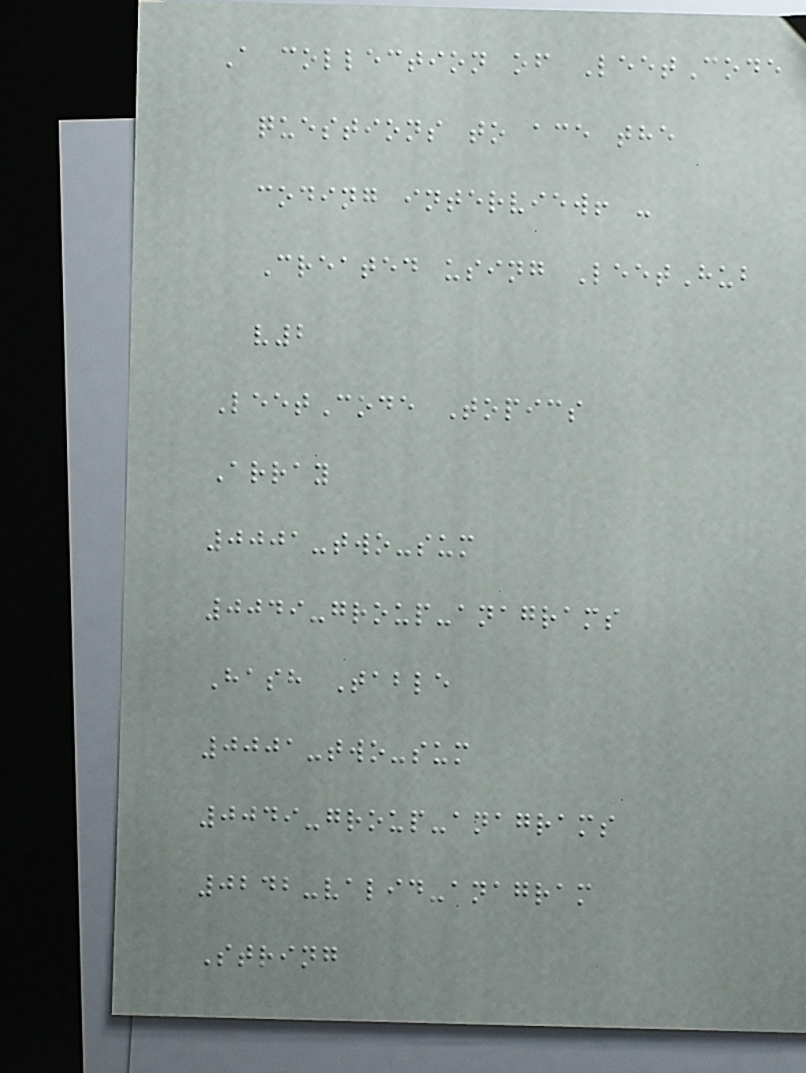A collection of LeetCode
questions to ace the
coding interview! -
Created using LeetHub
v2
LeetCode Topics
Array
0001-two-sum
0049-group-anagrams
Hash Table
0001-two-sum
0049-group-anagrams
0242-valid-anagram
String
